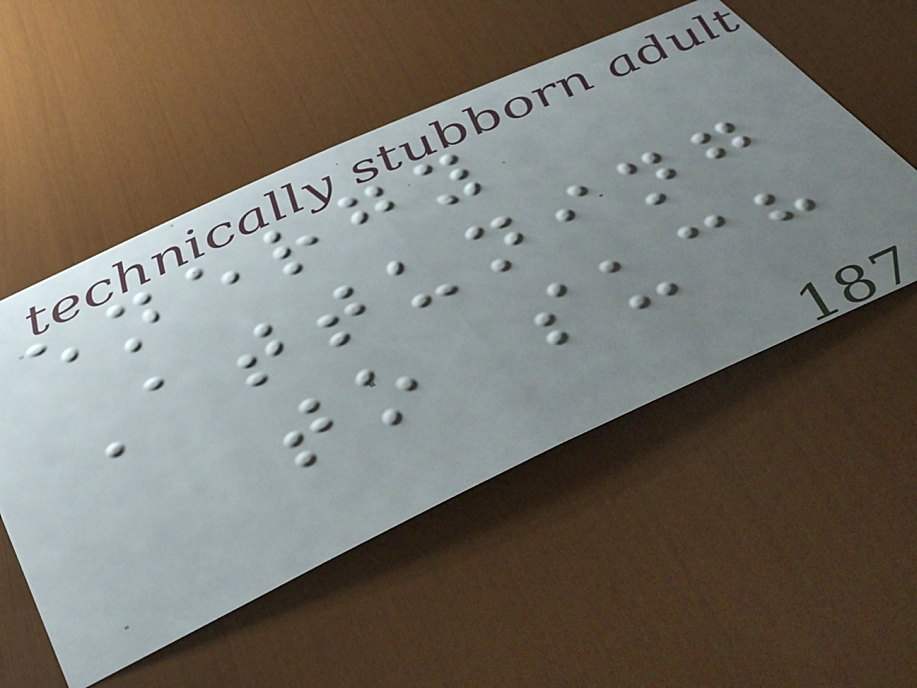energy
Attuning
to such
